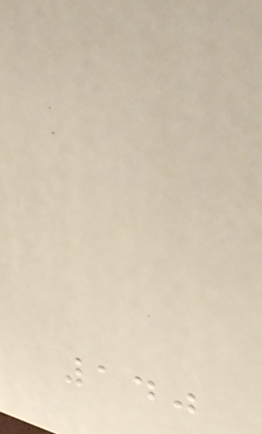140
